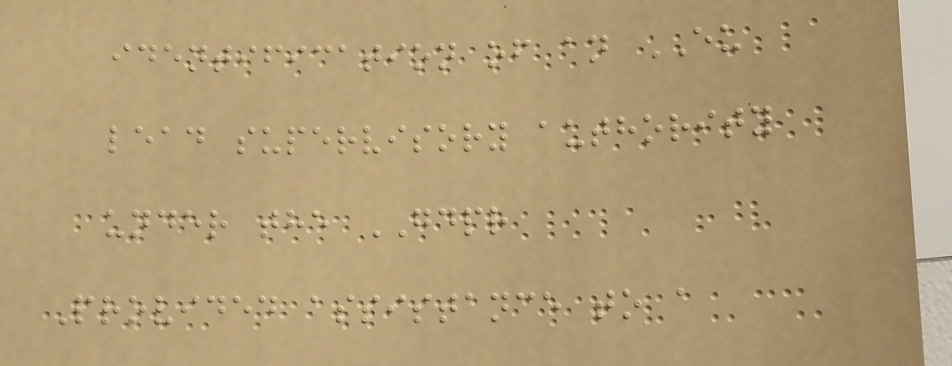identification of an EU
lead supervisory authority
under the GDPR
Provided assistance to a
